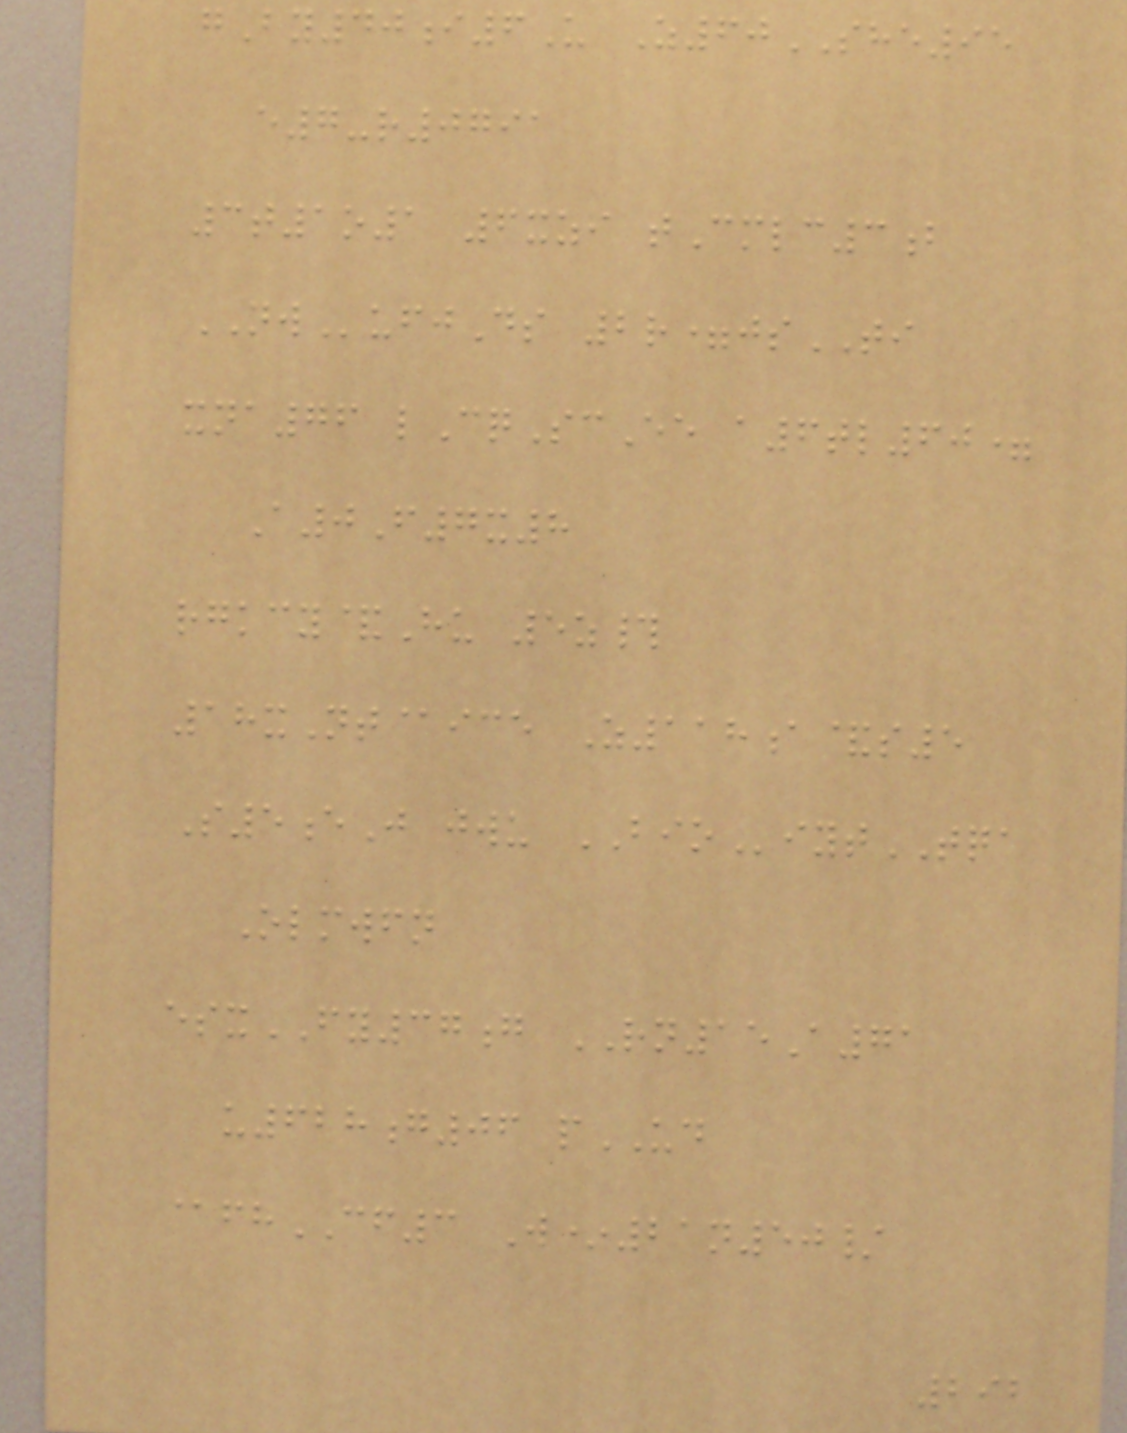gBy40i6U Z60SHE95
e7-r0791
3t1o1 6xzi tCmlc3b
NWufjDs 2r=jsTI
xna76 lCqScEe a6tl60=
A0F7x8
rgkcy&Hu 5z#
18xNt@ice Z118a&s5
S5eJ jwu BIOiytTQA
Olmwfn
esxFY37g RN15A71
u628g06 pUD
@fhCF3 W*21n50/
292
